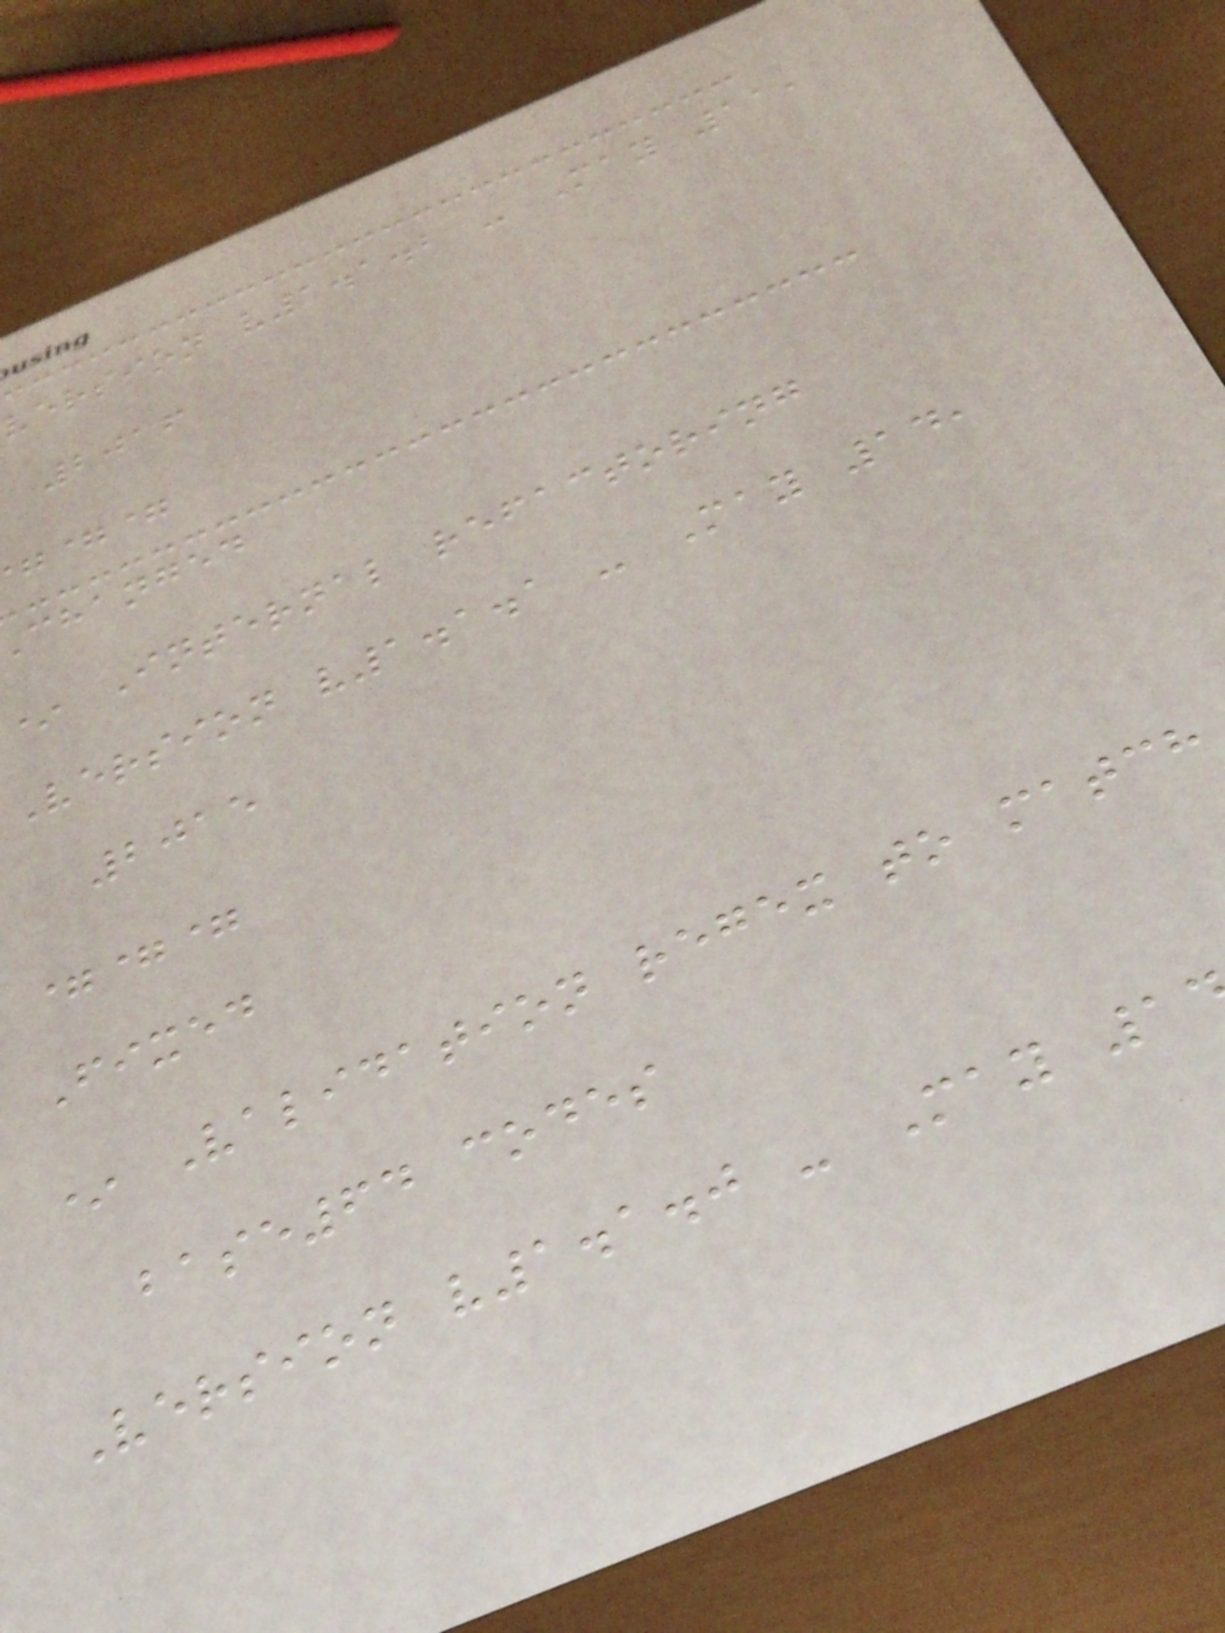version v1.1.2 - May 11,
2016
==
changed
* Internal refactoring
Version v1.1.1 - May 14,
2015
===
Fixed
* Validation regex to match
base64 codes
Version v1.1.0 - May 1
